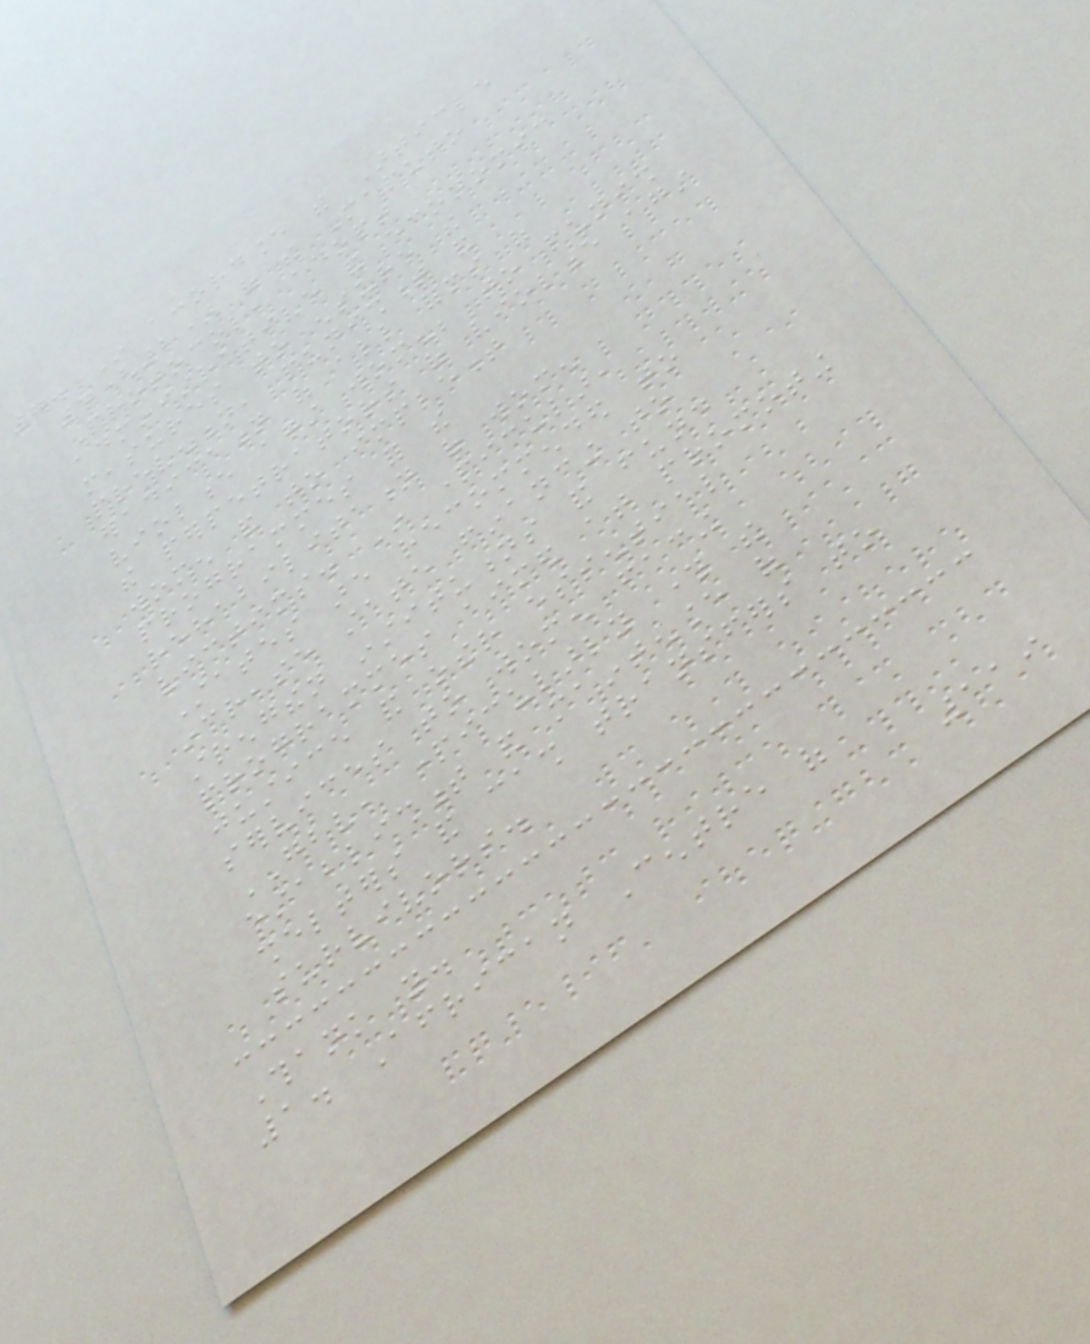7. In accordance with Article
4(2) of the Maputo
Protocol, adopt
administrative and economic
measures to ensure the
prevention, punishment and
eradication of all forms of
violence against women; to punish
the perpetrators of violence against
women and to implement
programmes for the
rehabilitation of women
victims. In particular,
States are recommended to
increase state financing to
strengthen institutions and fund
programmes aimed at promoting
justice and other essential
services to women facing
GBV, particularly through the
establishment and maintenance of
shelters and cash transfers to
survivors.
Thank you.
1. African Centre of
119
